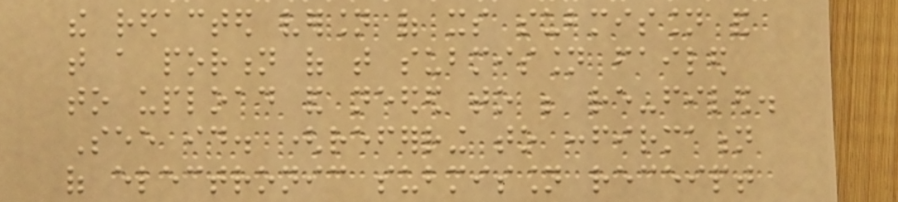the redacted version of its submission and
that a portion of that submission failed
to upload and needed to be re-filed.
See id. (referring to confirmation
of electronic submission receipt
